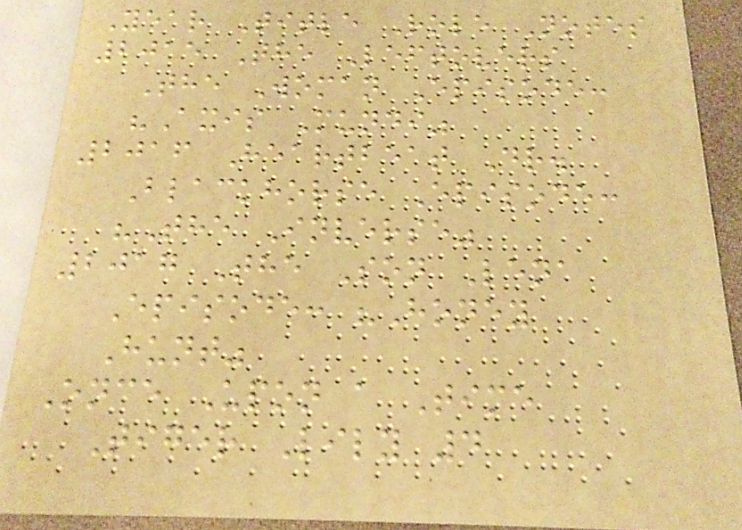Year Title Role Notes
2015 The Leftovers
The Woman Episode:
"Axis Mundi"
2016 Heartbeat Dr.
Blackhorse Episode:
"The Inverse"
2017 The Son Lena
Episode: "Honey
Hunt"
Once Upon a Time
Tiger Lily 4
